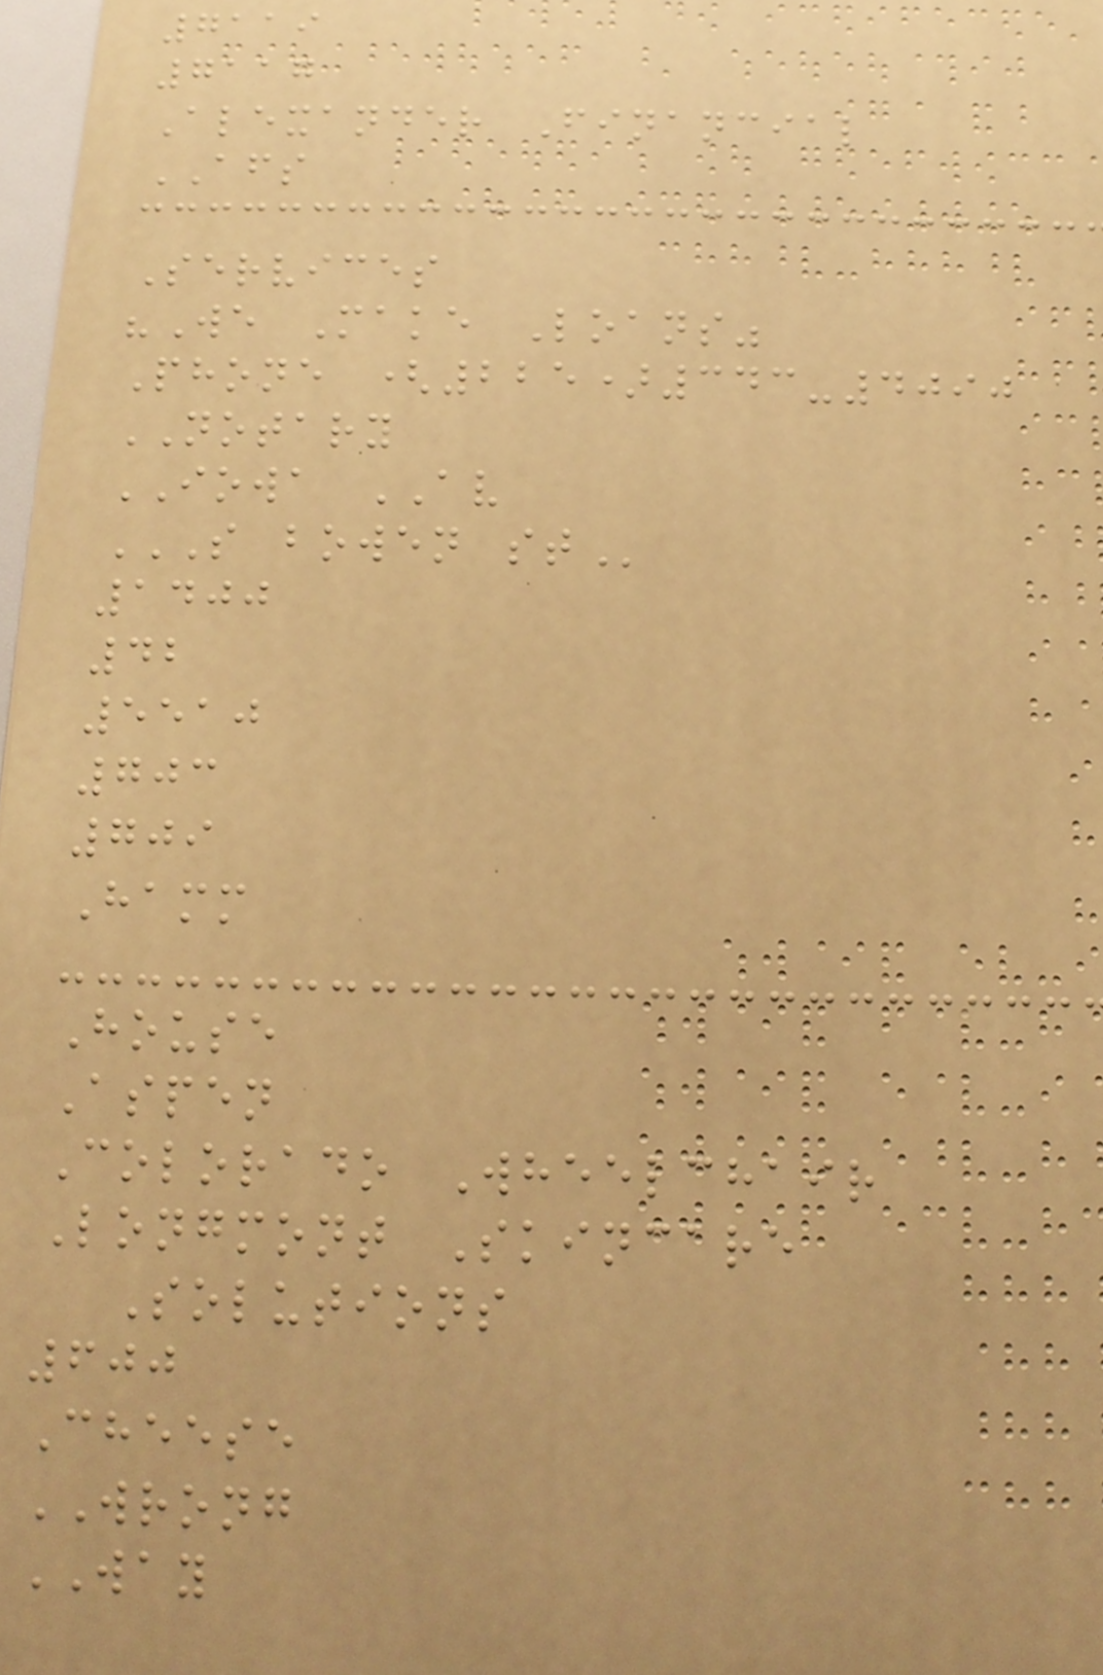7119
7117
Alexander Financial
AFS
Services
"We Make Loans"
Phone (225)343-4090
NOTARY
IOWA AV
S BOWEN ST
1400
42
5510
703
709
Hamm
House
Aspen
Colorado Wheelchair
Longmont Skincare
Solutions
600
Cheese
WRONG
WAY
